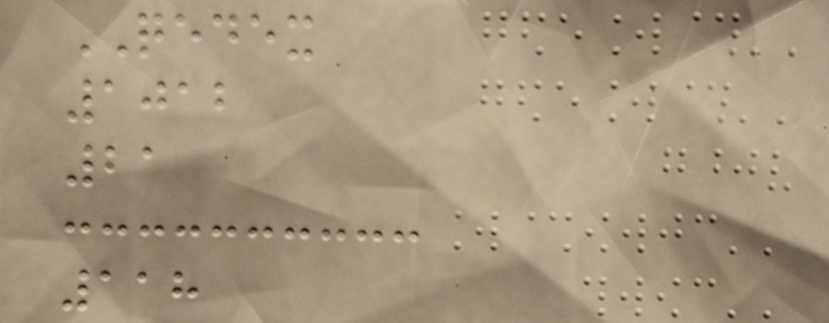QEDEX
1012
21
118
